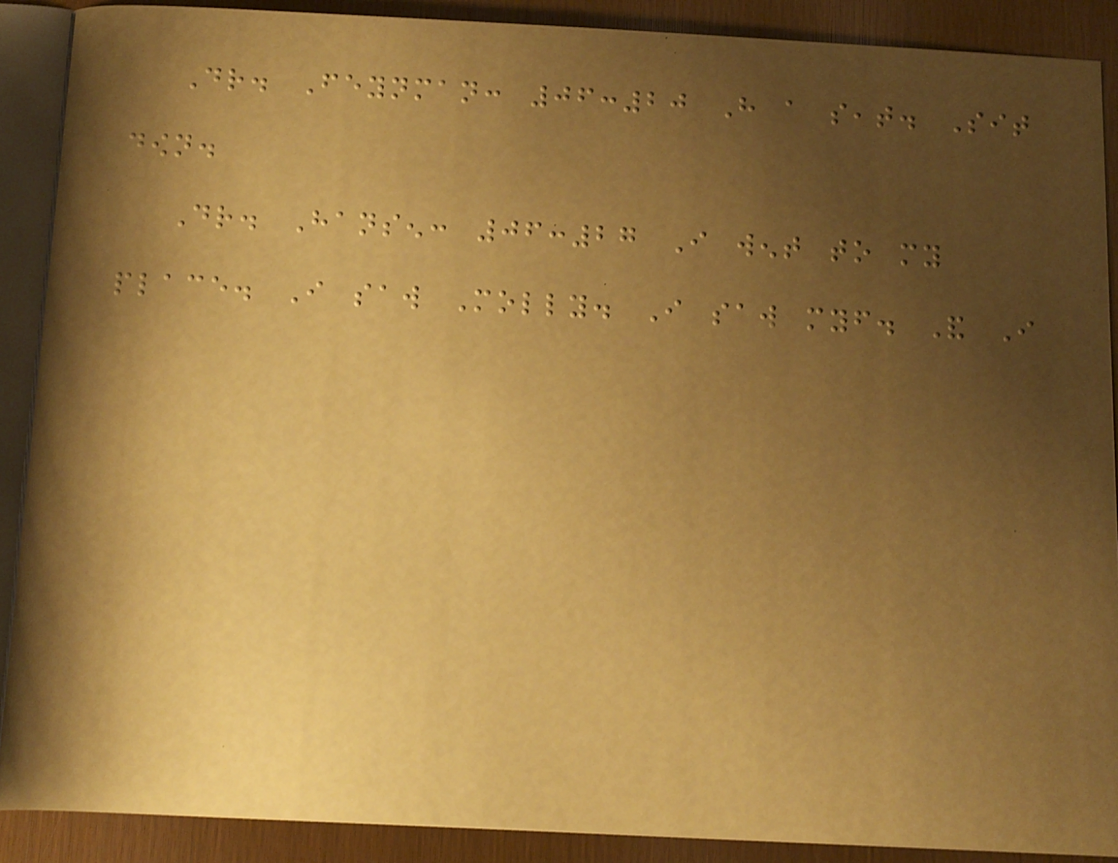Dr. Feynman: 06:20 Have a seat. Sit
down.
Dr. Hansen: 06:27 I went to my
place. I saw Molly. I saw myself. And I
